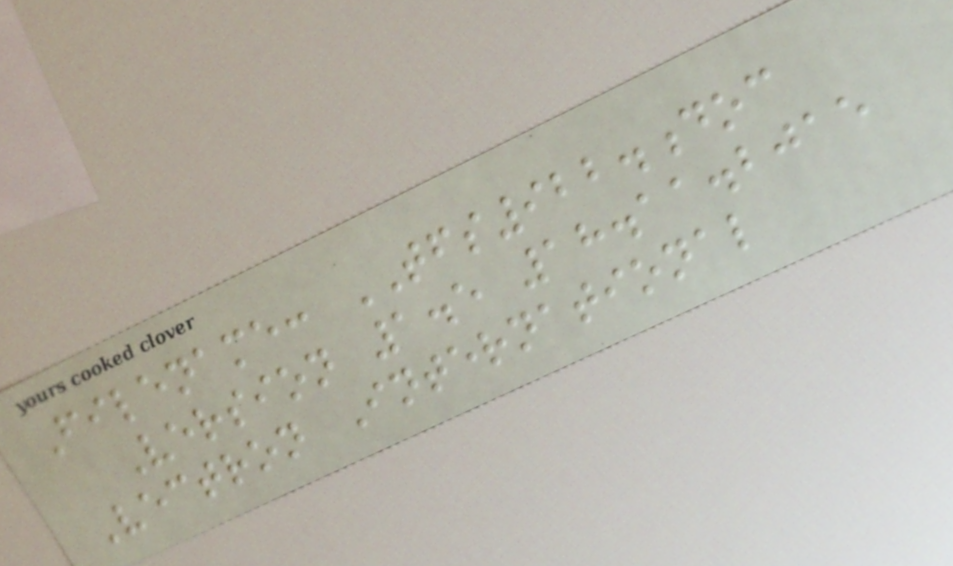Filename: TFS922.doc
Version 1.5 18.11.2015
Vectron International
